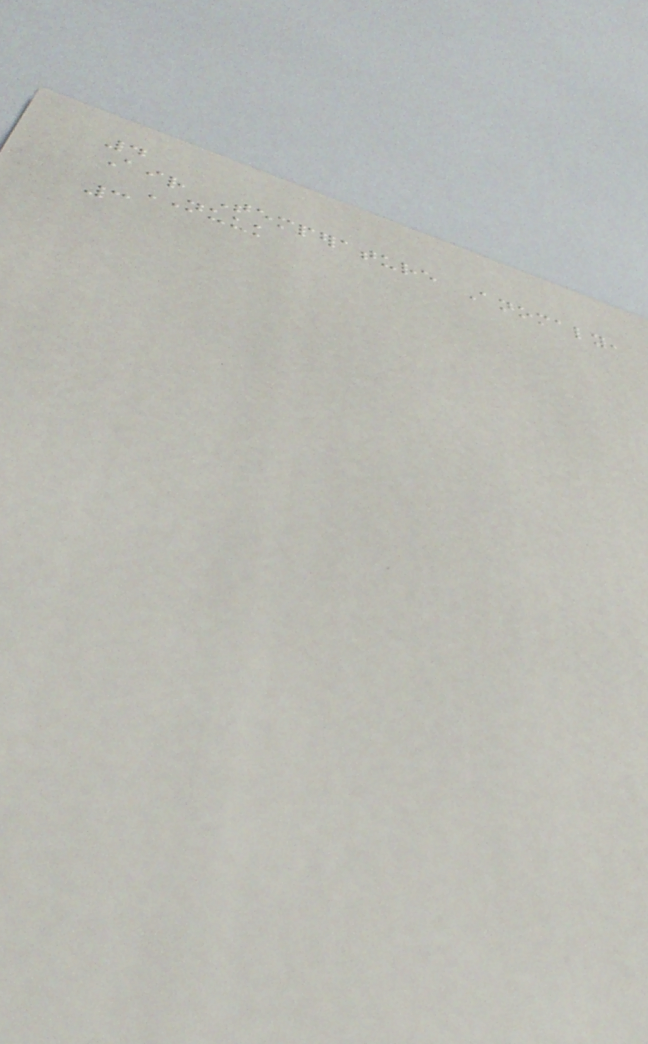4
Air Temperature Anomaly,
NUUK
3
